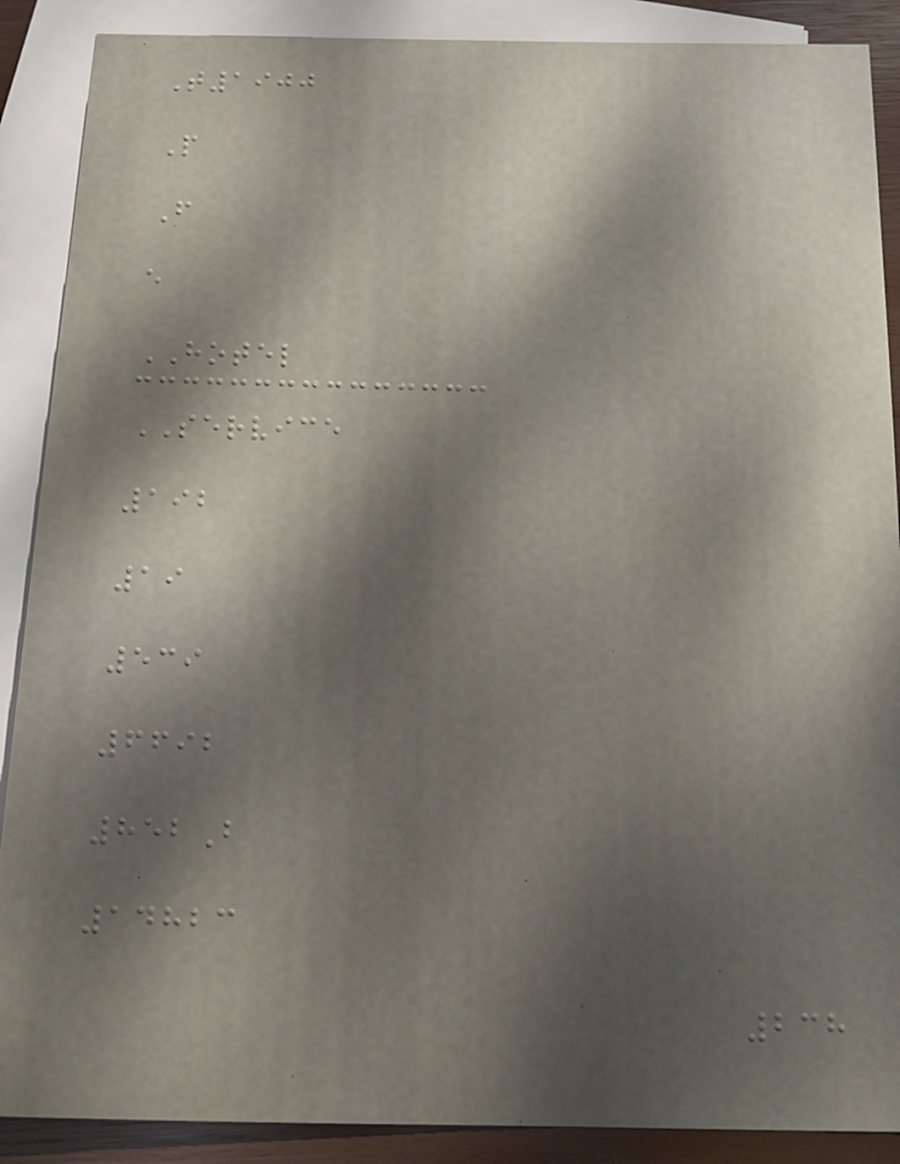T1900
P
F
e
HOTEL
SERVICE
192
19
539
6692
852B
14823
238
